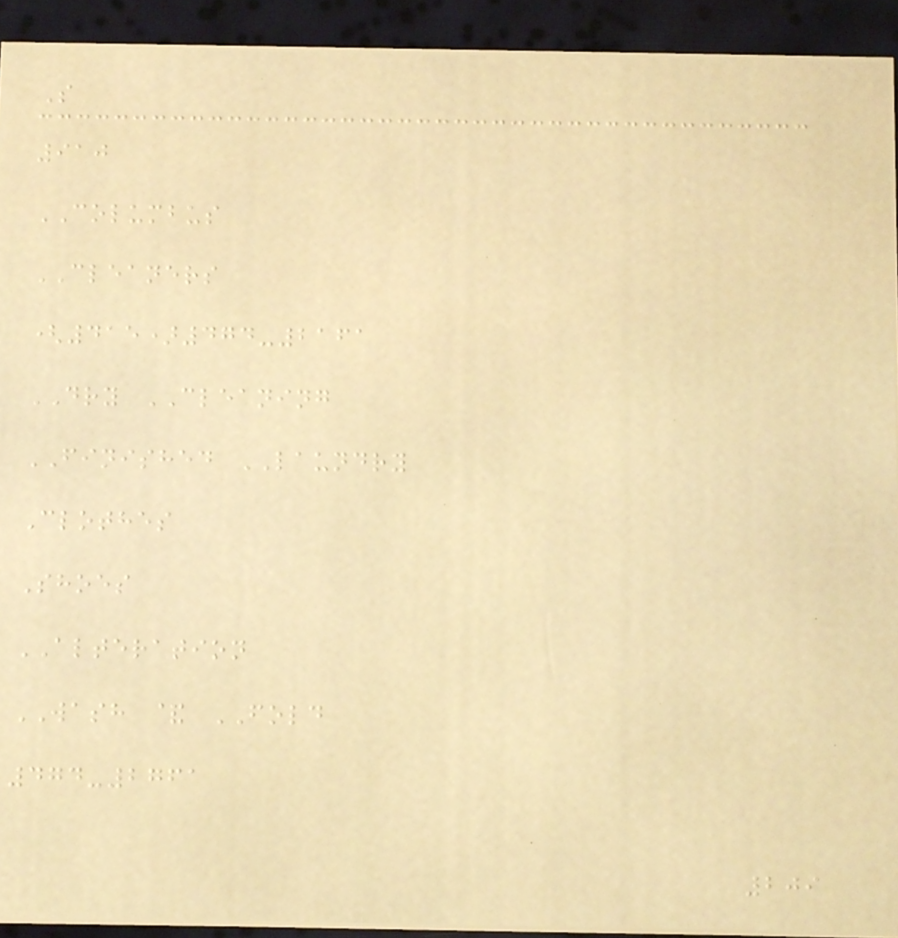S
910
COLUMBUS
CLEANERS
(415)474-2161
DRY CLEANING
FINISHED LAUNDRY
Clothes
Shoes
ALTERATION
WASH & FOLD
474-2761
209
